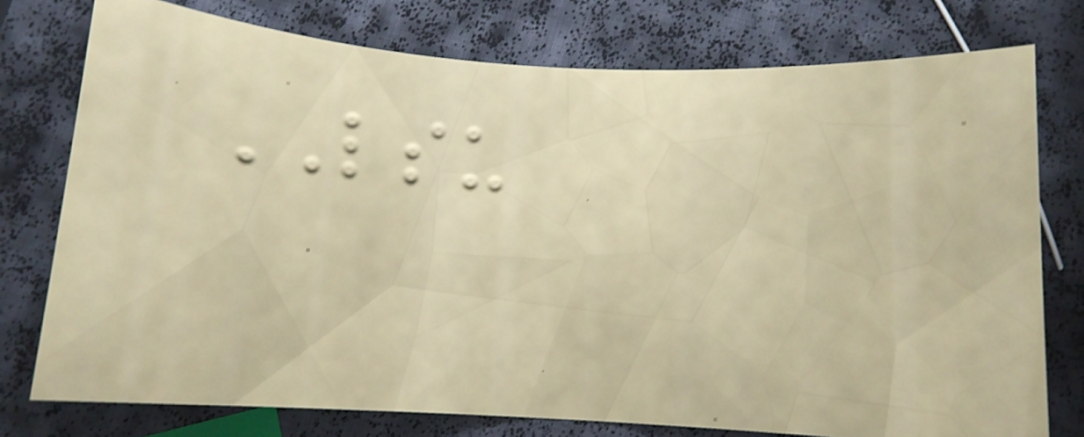LSU
